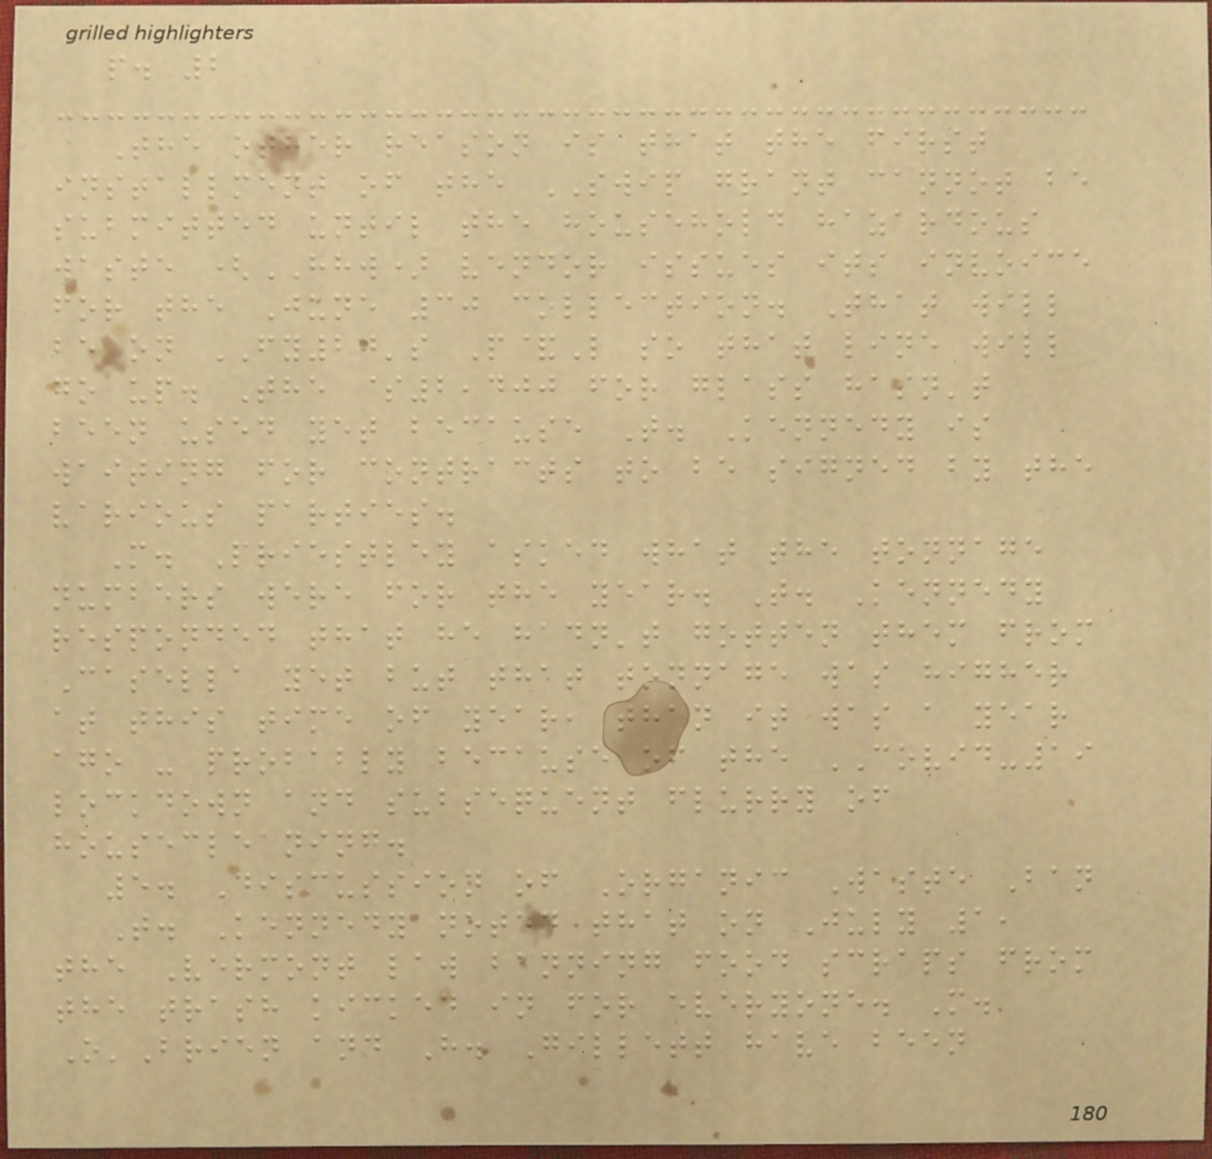p. 2
The other reason is that the first
installment of the SWIP grant cannot be
submitted until the household hazardous
waste (HHW) vendor issues its invoice
for the June 30 collection. That will
be on FY20's P&L so that line will
go up. The $2,400 for glass hasn't
been used yet because T. Kennedy is
waiting for contracts to be signed by the
various parties.
M. Priestley asked what the tonnage
numbers were for the year. T. Kennedy
responded that he hadn't gotten them from
Casella yet but that tonnage was higher
at this time of year, than it was a year
ago - probably because of the COVID-19
lockdown and subsequent flurry of
housecleaning.
5. Discussion of Organic Waste Ban
T. Kennedy noted that on July 1,
the Vermont law banning food scraps from
the trash kicked in for everyone. M.
O'Brien and H. Gillett have been
